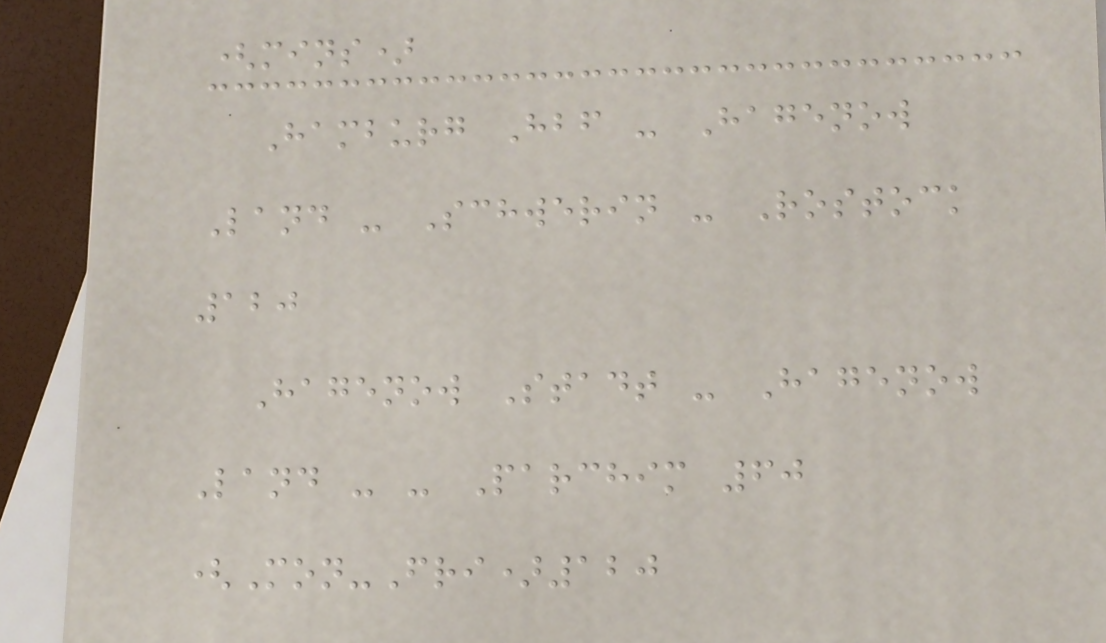(mins)
Hamburg Hbf - Hagenow
Land - Schwerin - Rostock
120
Hagenow Stadt - Hagenow
Land - - Parchim 60
(Mon-Fri)120
